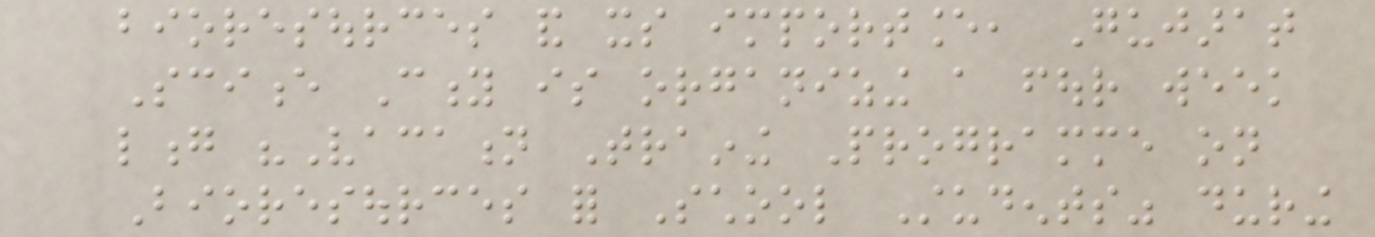bioresources and its importance, Gujarat
Science City is organizing a four week
long "Vacation Training Programme on
Bioresources for School Students" during
